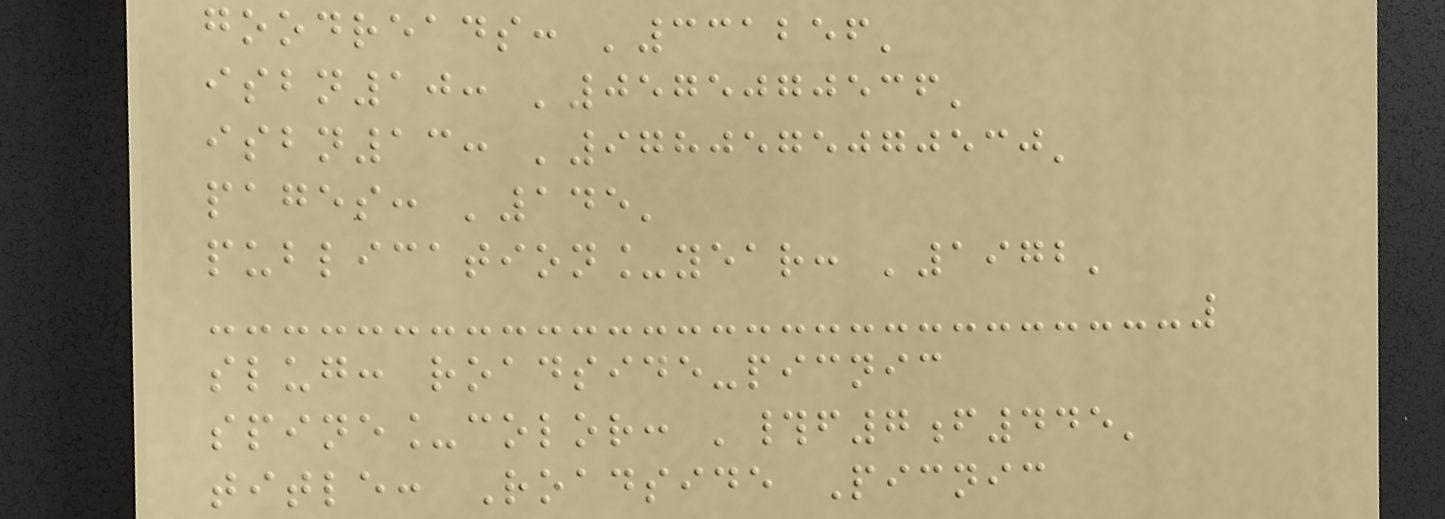goodreads: '331256'
isbn10: '0575070536'
isbn13: '9780575070530'
pages: '145'
publication_year: '1972'
slug: roadside-picnic
spine_color: '#f7f445'
title: Roadside Picnic
